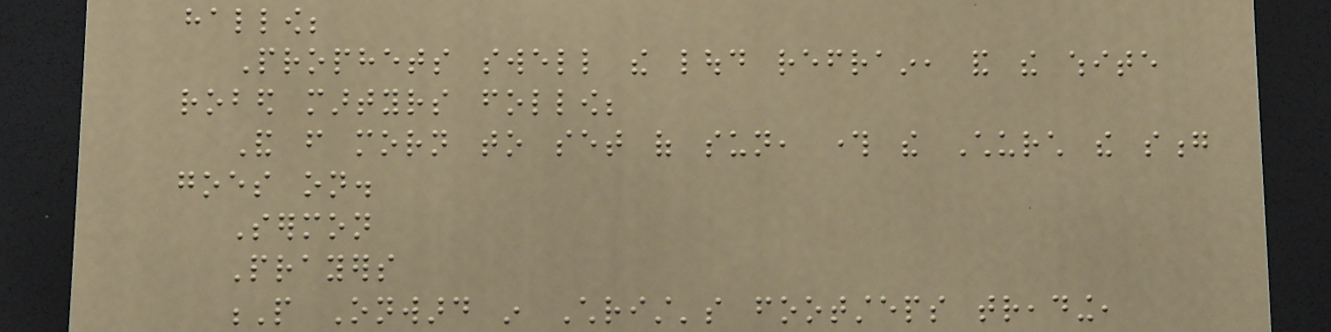hallow;
Prophets swell the loud refrain, and the white
robed martyrs follow;
And from morn to set of sun, through the Church the song
goes on.
Sermon
Prayers
P Onward in Christ's footsteps treading,
